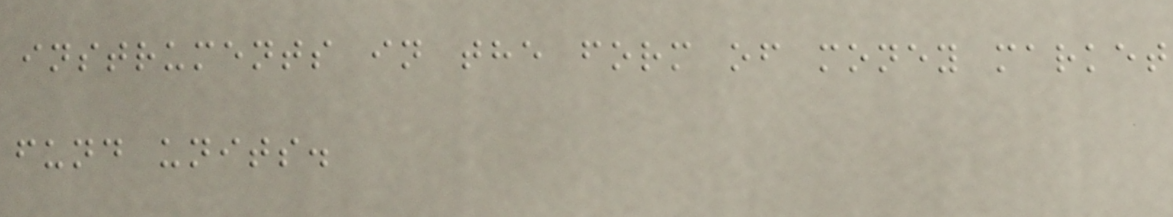instruments in the form of money market
fund units.
